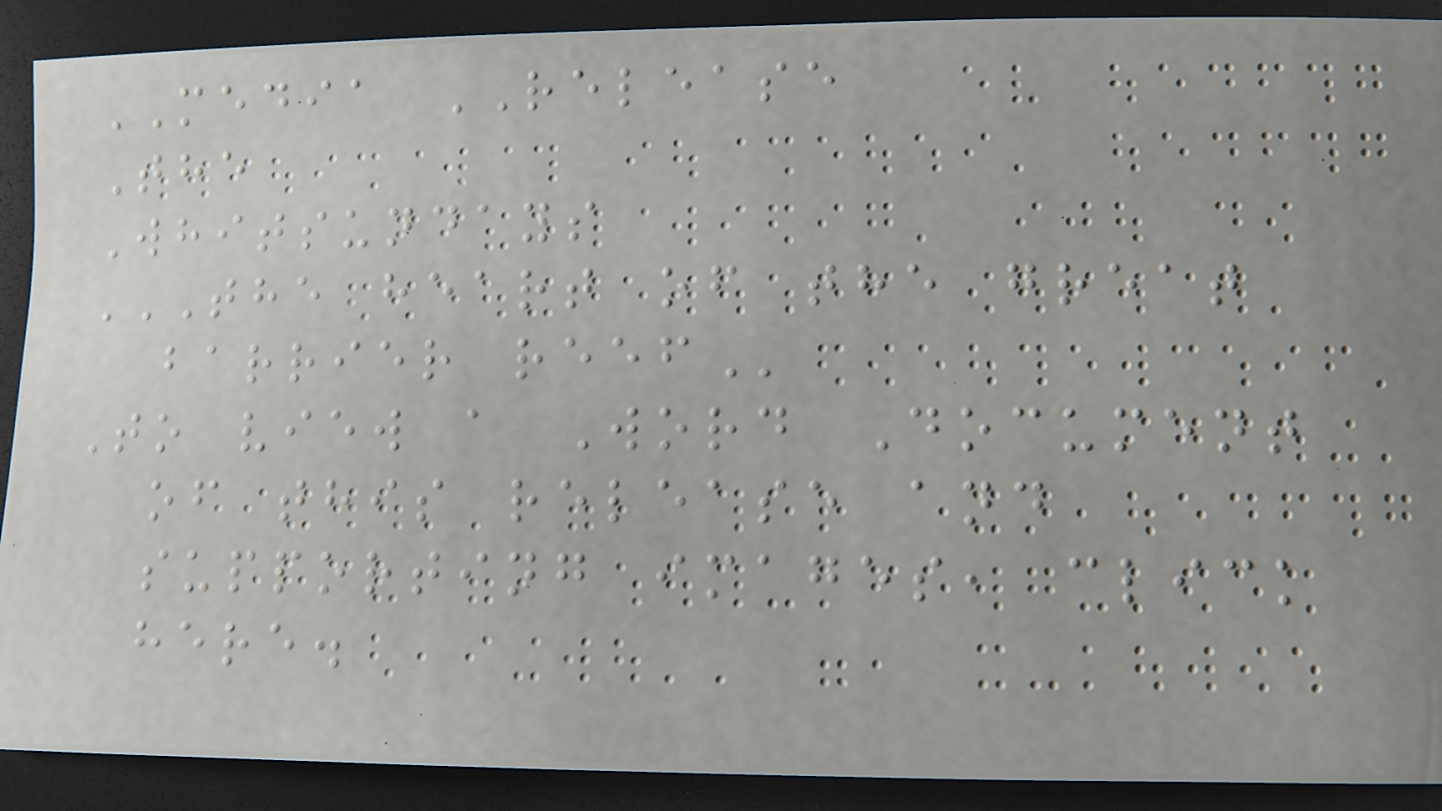MEDIA RELEASE
The
Whitsundays
THE HEART OF THE GREAT
BARRIER REEF
To view a Word Document
of this release and
supporting images, click
here.
